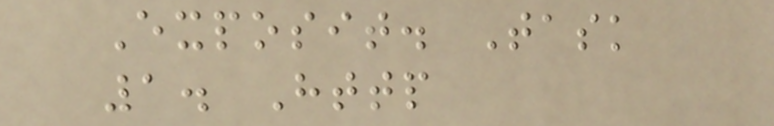Exposit. Task
1. Http
